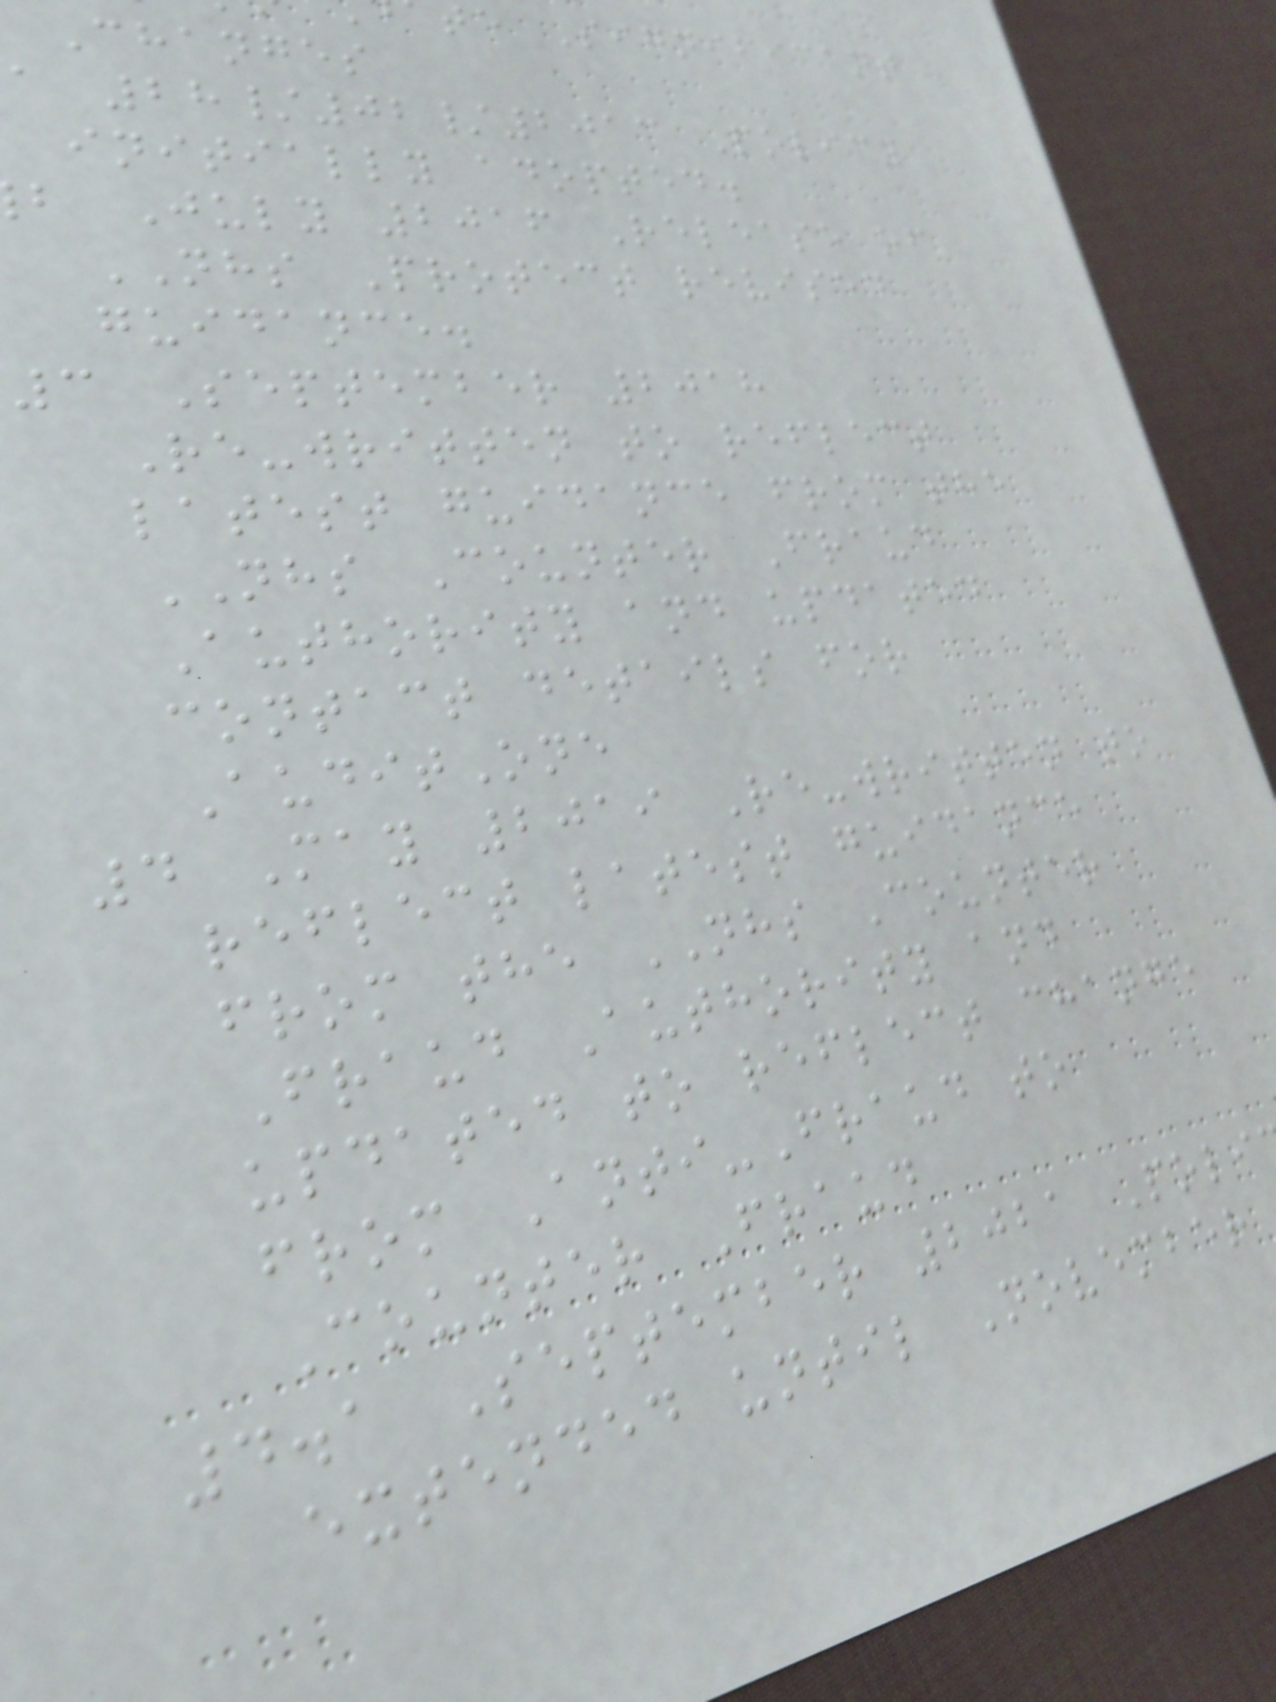te Significant
Changes
a 28/02/2013 Policy
initially adopted.
b July 2016 Release of
NHS Protect revised
guidance.
3 September 2018
Re-written to reflect
latest guidance from the
NHS Counter Fraud
Authority and updated
contact details for
AuditOne
4 May 2019 Re-written to
reflect latest guidance
from the NHS Counter
Fraud Authority and
updated to reflect change
from Anti-Fraud to
Counter Fraud
4.1 September 2021 Poli
extended until November
